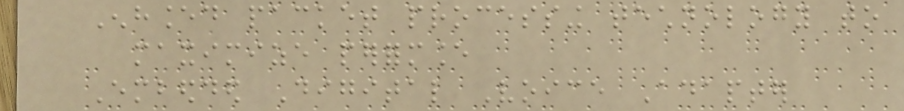Enhanced packet processing technology to
maximize performance
Embedded Digital Voice Adapter
